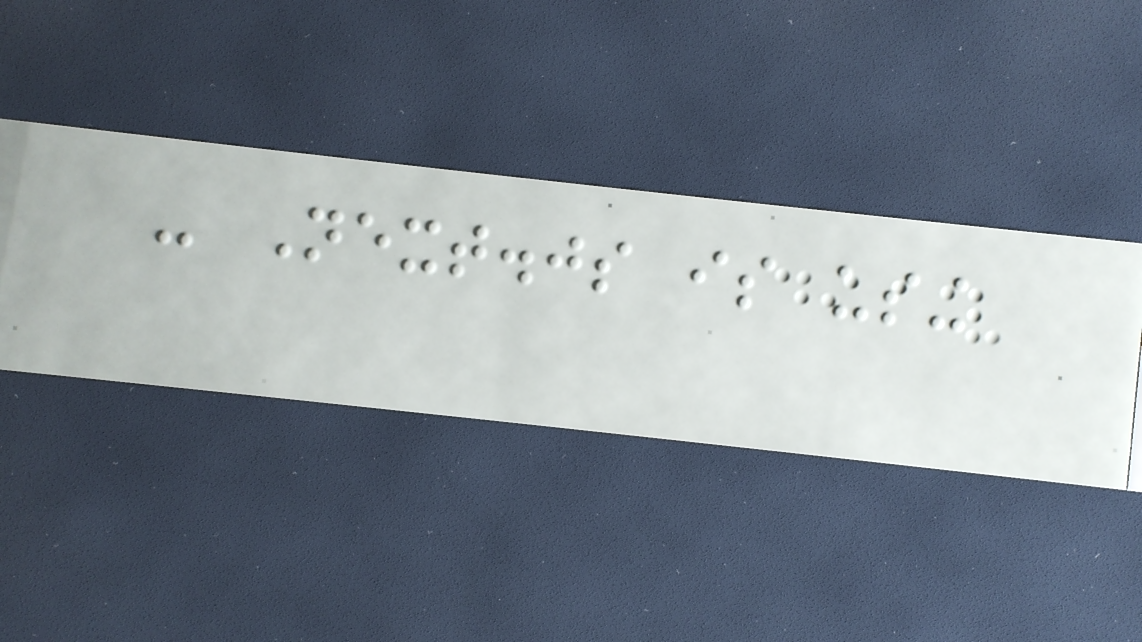- Next.js is using
